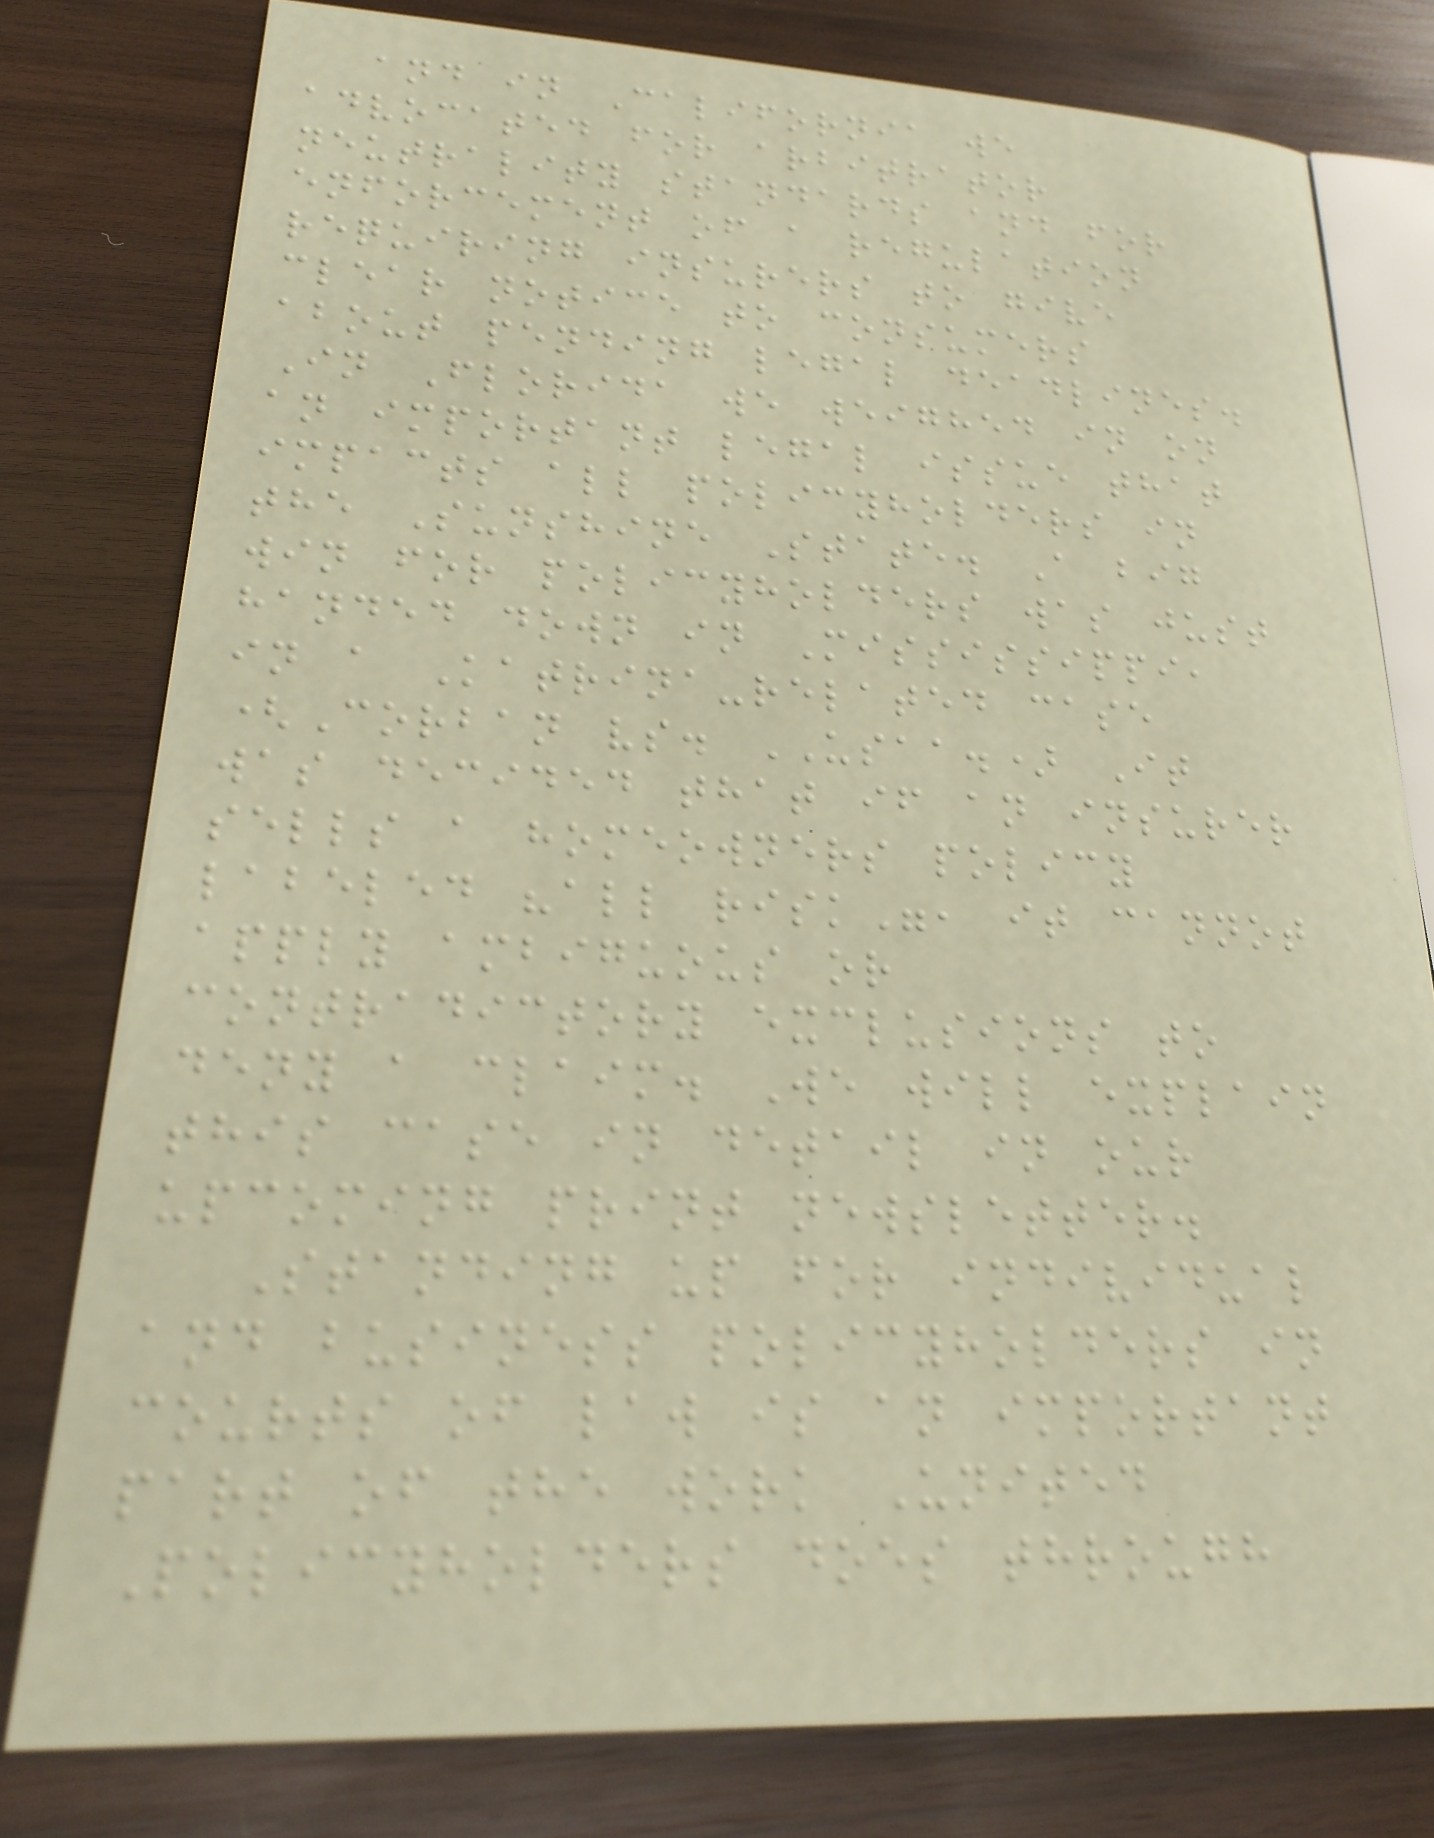and in California we
advocated for arbitrator
neutrality standards and for
enforcement of a regulation
requiring insurers to give
clear notice to consumers
about pending legal deadlines.
In Florida we weighed in on
an important legal issue that
impacts all policyholders in
the Sunshine State. A big
win for policyholders was just
handed down in Mississippi,
in a Katrina-related case
(Corban vs. USAA.) It
was decided that if an insurer
sells a homeowners policy
labeled "all risk", it cannot
apply ambiguous or
contradictory exclusions to
deny a claim. We will explain
this case in detail in our
upcoming print newsletter.
Standing up for individual
and business policyholders in
courts of law is an important
part of the work United
Policyholders does through
